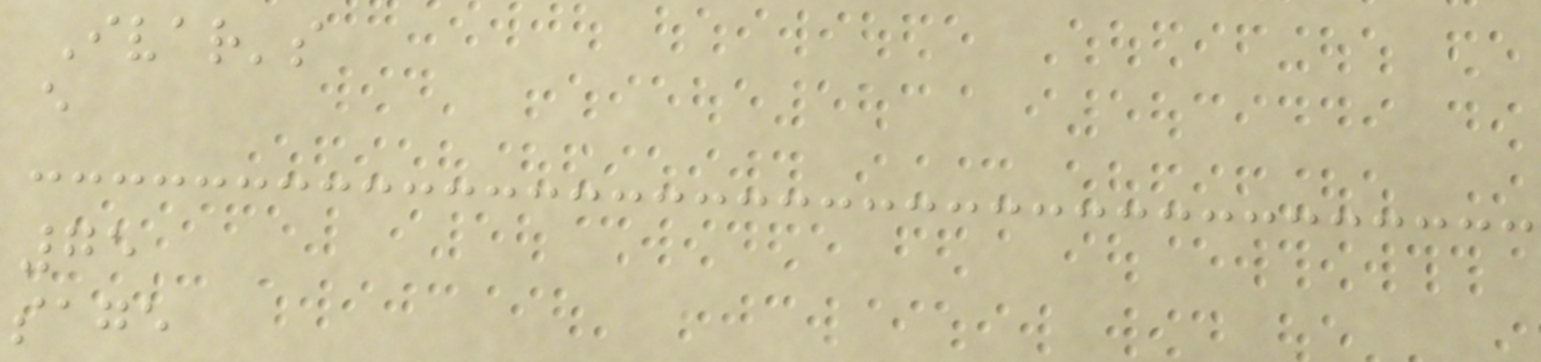Ivar's
e
75
sage
